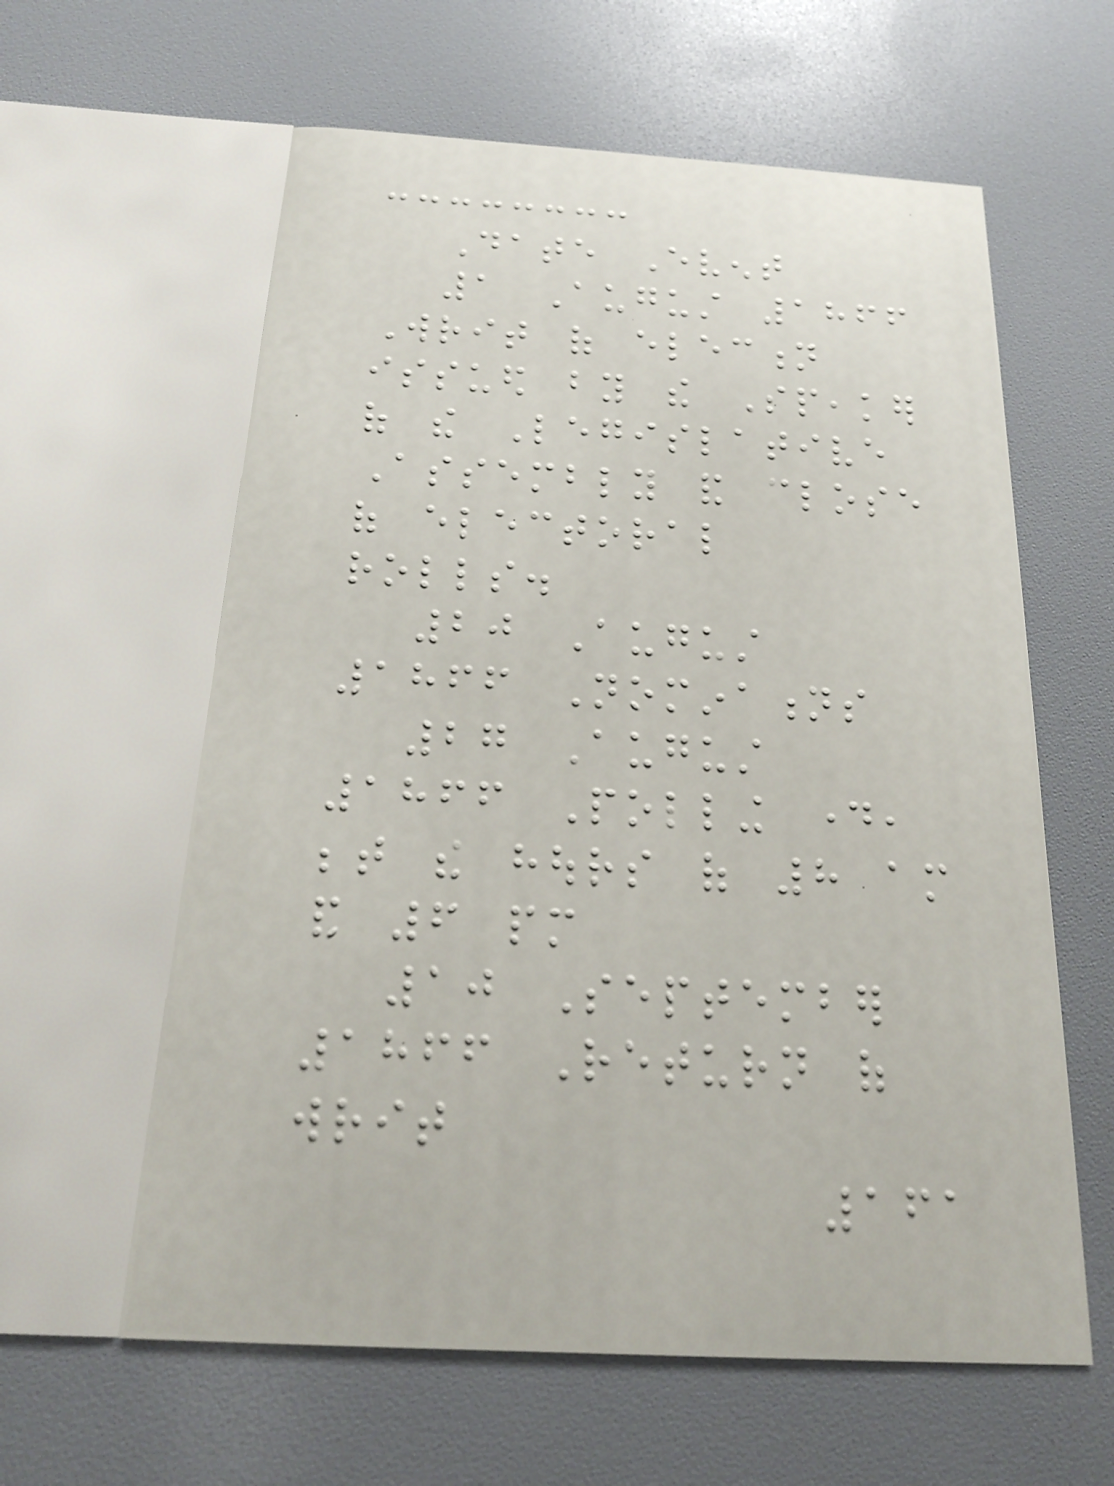Date Event
1 August 1866
Writ of election
issued by the Speaker
of the Legislative
Assembly and close
of electoral
rolls.
20 August
1866 Nominations
27 August
1866 Polling day,
between the hours of 8 am
and 6 pm
10 September
1866 Return of
writ
161
